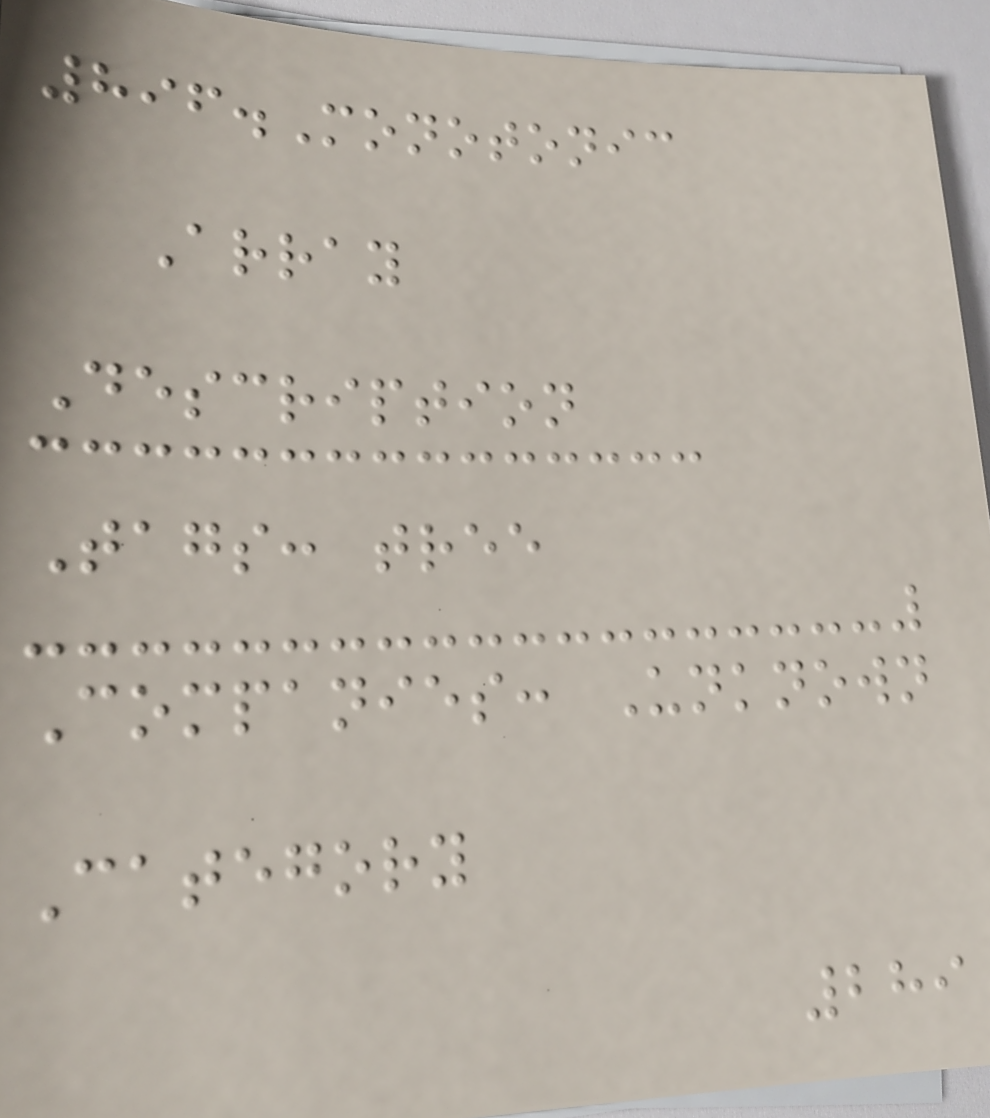896.Monotonic
Array
Description
Tags: tree
Companies: Unknown
Category
289
